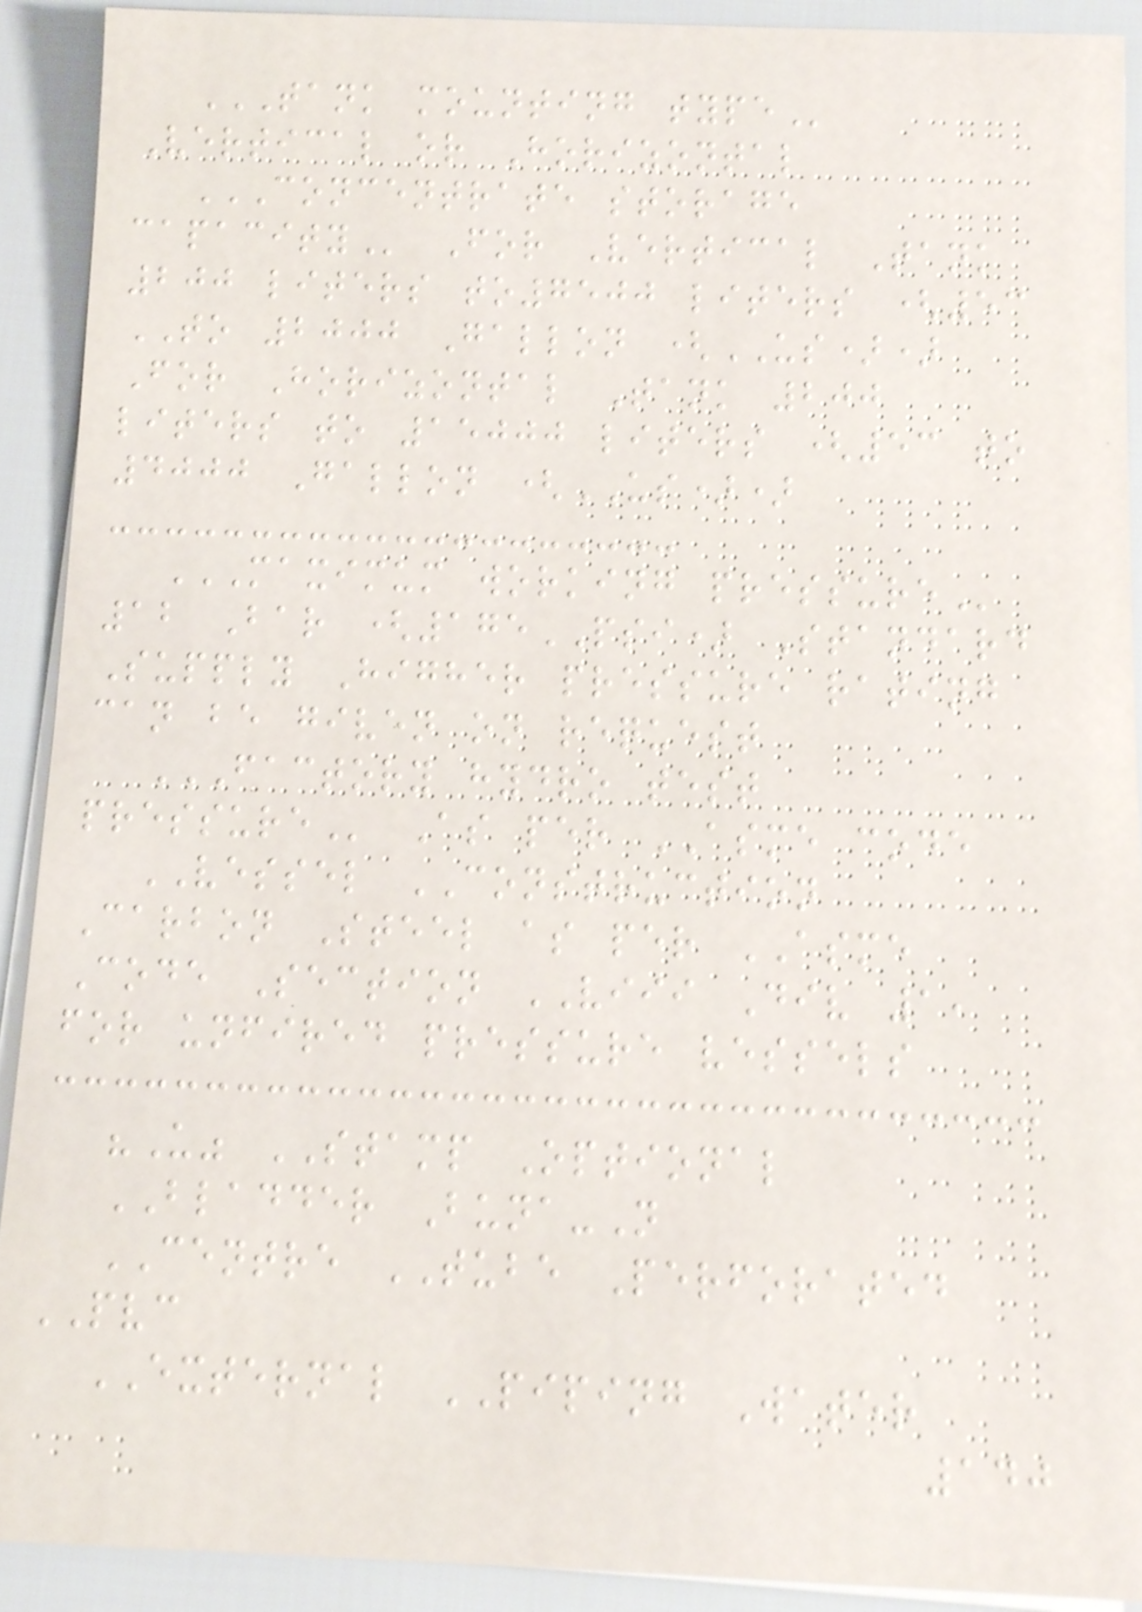TANK MOUNTING TYPE
Vertical or Horizontal
CONCENTRATE STORAGE
CAPACITY For Vertical Tank
200 liters to7500 liters (53
TO 2000 Gallon (US))
For Horizontal Tank 200
liters to 15000 liters (53 to
4000 Gallon (US))
MAXIMUM WORKING PRESSURE
12 Bar (175PSI) Standard
Supply Higher pressure rating
can be given on request
FACTORY HYDRO TEST
PRESSURE As per ASME code
VESSEL CONSTRUCTION
Carbon Steel as per ASME
Code Section VIII Div 1,
for unfired pressure vessels
"U" STAMP Optional
BLADDER Buna-N
CENTRE TUBE Perforated
PVC
EXTERNAL PIPING Water
140
